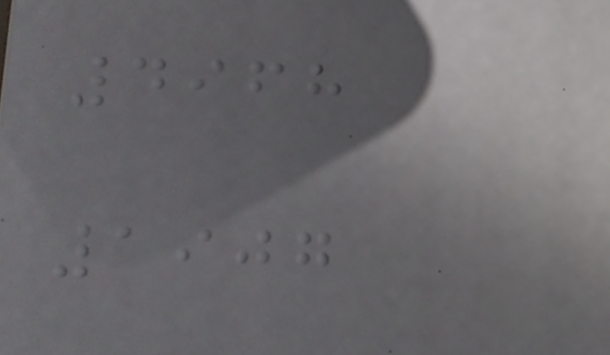4968
1907
